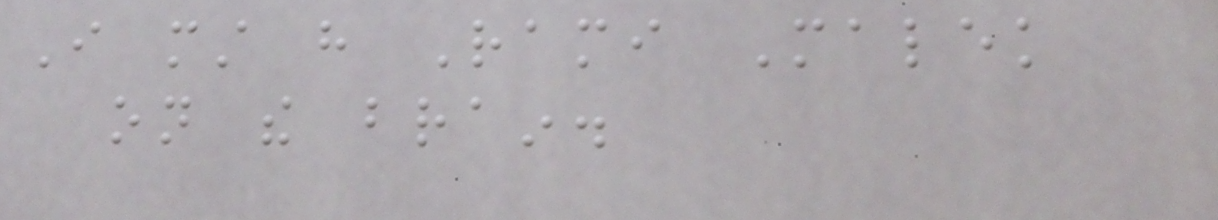I must have Rami Malek
on the brain.
